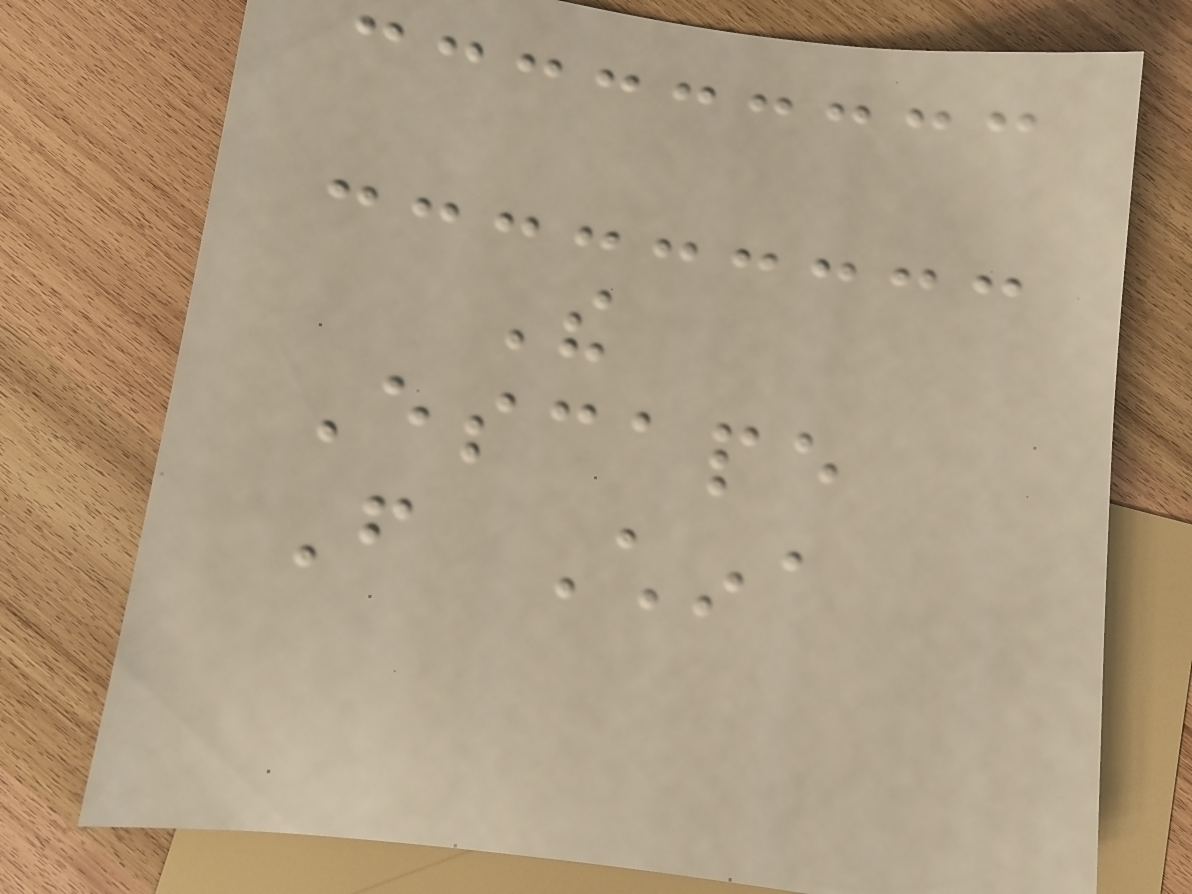The
Escape
From China
